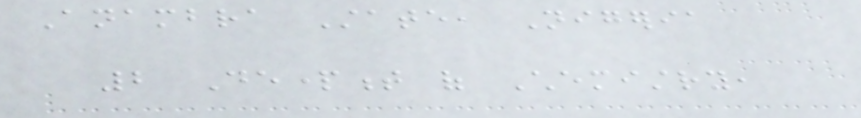Anambra State, Nigeria
2 Department of Chemistry,
